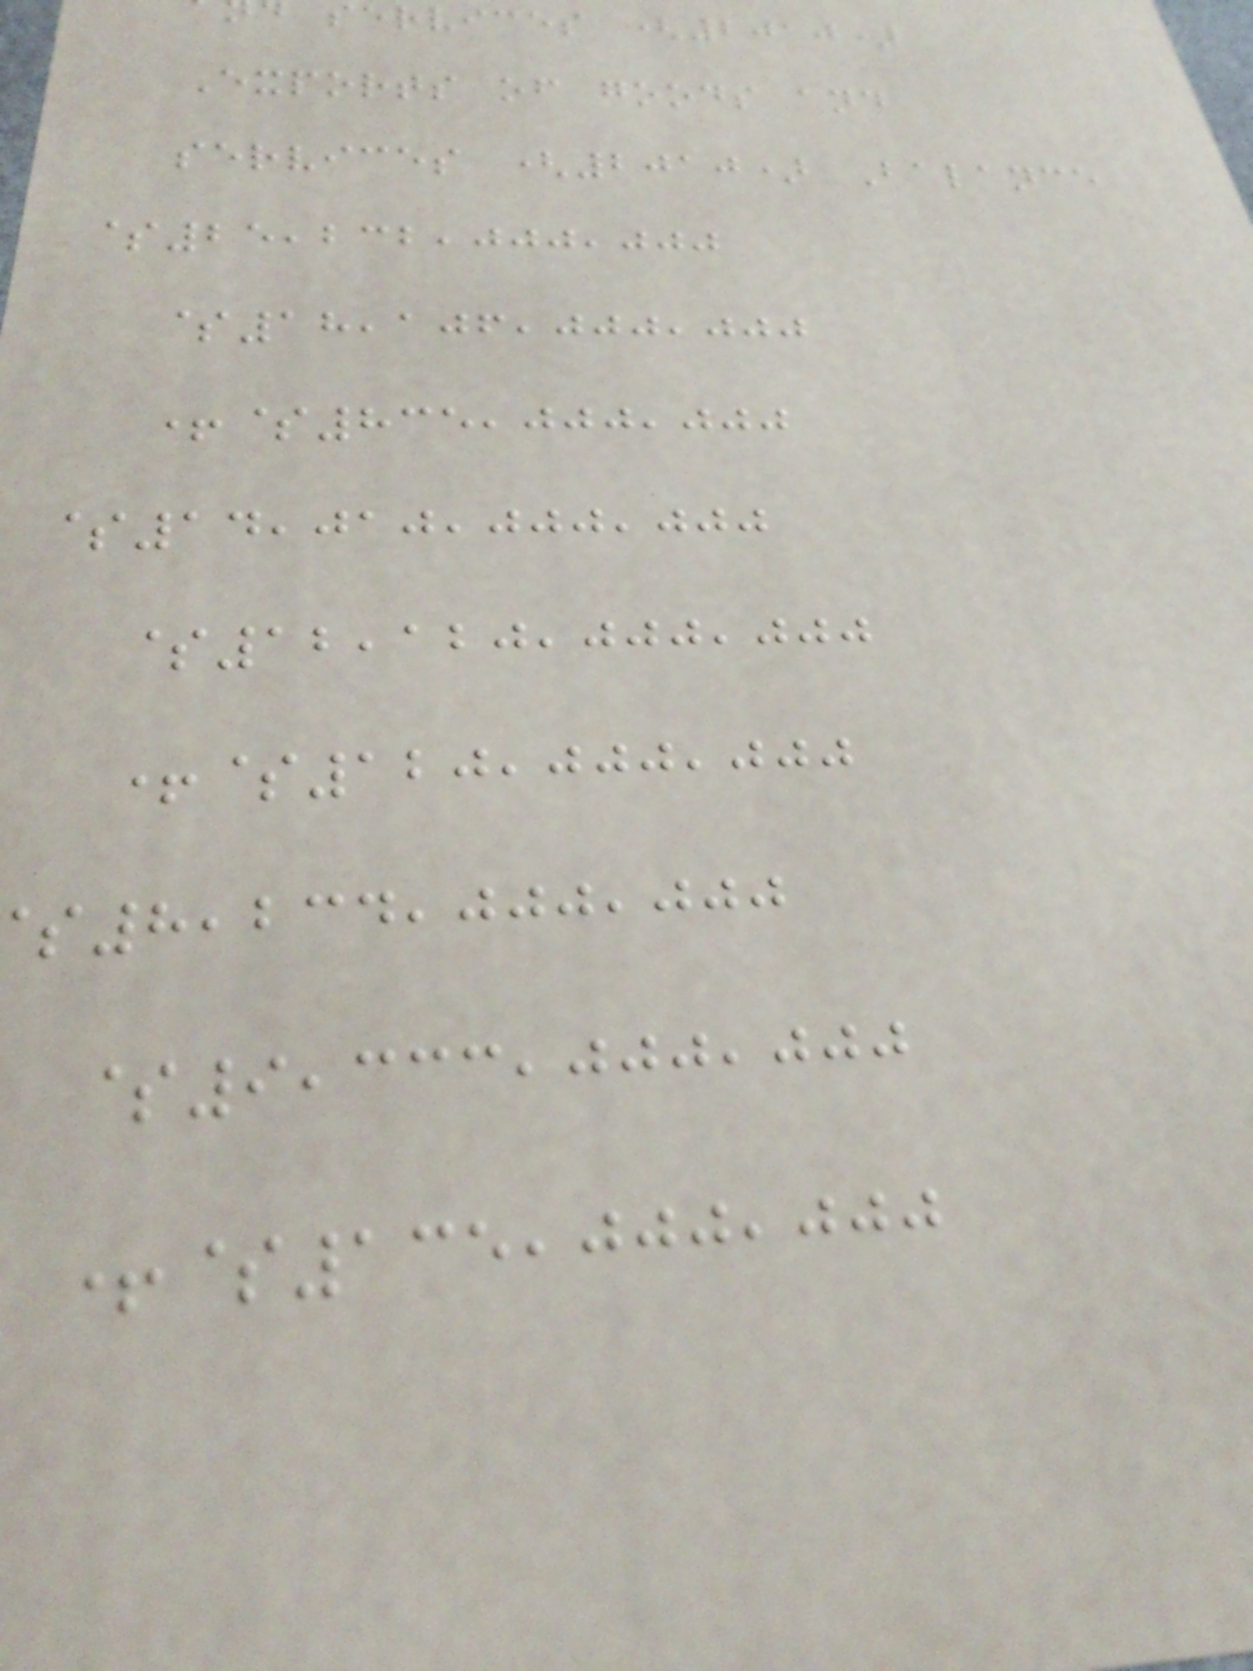services (2010)
Exports of goods and
services (2010) Balance
$25,232,000,000
$18,106,000,000
+$835,000,000
$14,010,000,000
$12,120,000,000
+$120,000,000
8,234,000,000
$9,333,000,000
+$135,000,000
